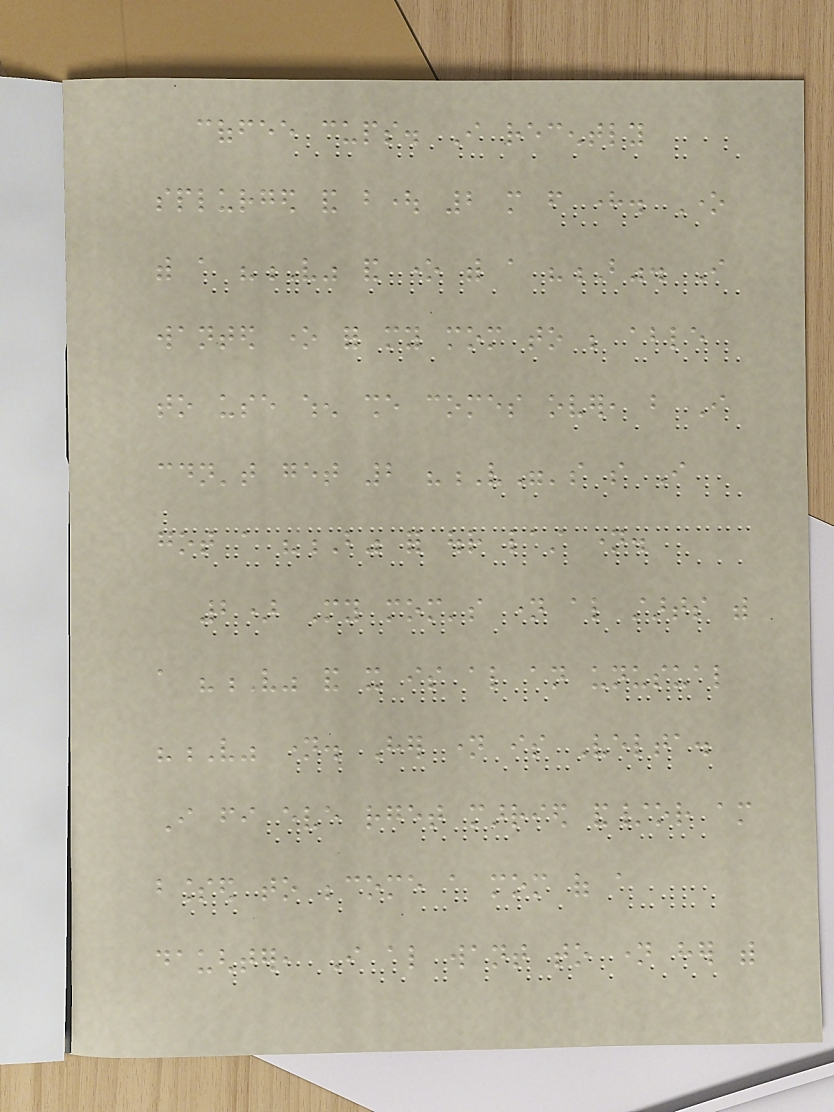coffee cups. I recently
splurged and bought 2 more from here. One
with a "V" and one with a "B". I
wanted one for my mom to be able
to use when she comes over, but I
couldn't get 2 "V"'s so I
got a "B" for our last name.
2) My mom's name also starts with
a "V" and it is also an unusual
"V" name. Her name is Velta.
I fi eve rget married and/or am
blessed to become a mom of a
daughter, I also want to name her with
